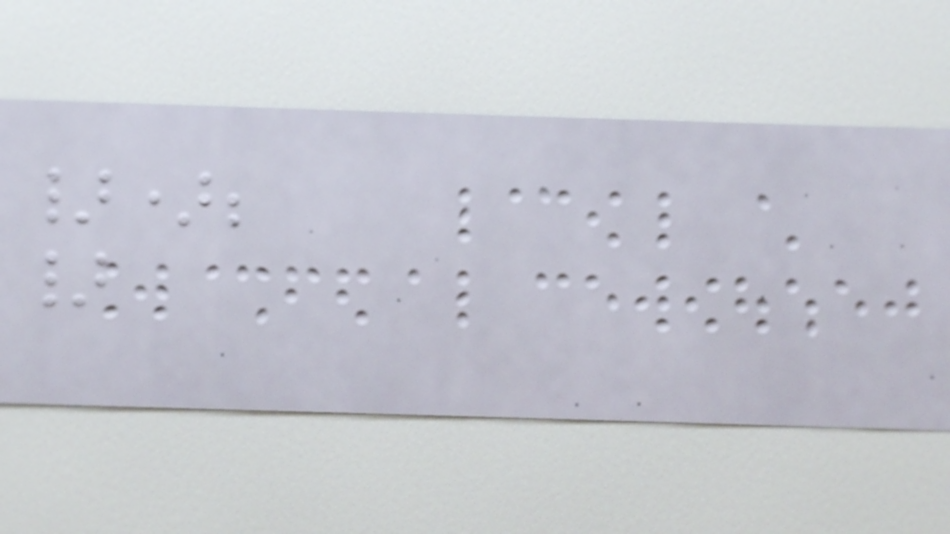});
}
